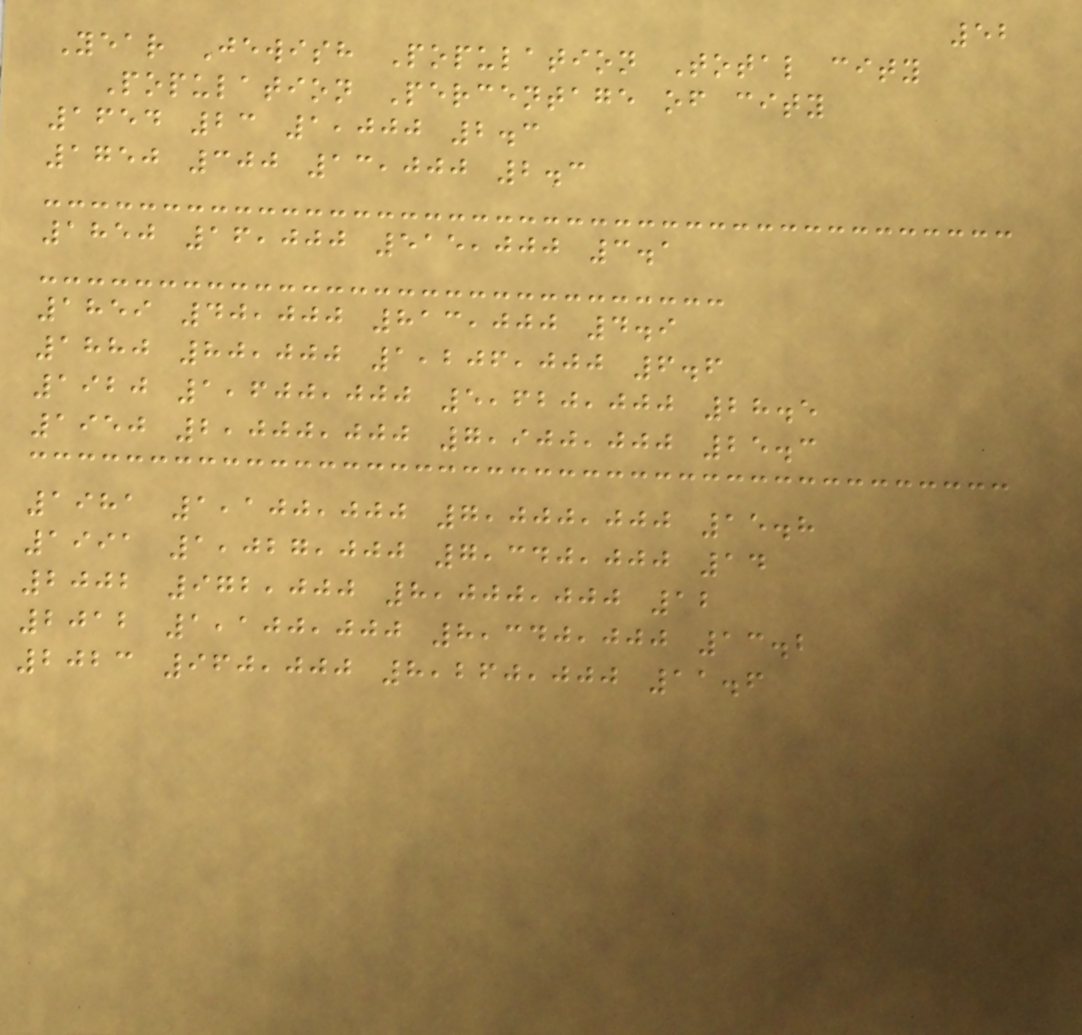52
Year Jewish Population Total city
Population Percentage of city
1654 23 1,000 2.3
1750 300 13,000 2.3
1850 16,000 515,000 3.1
1859 40,000 813,000 4.9
1880 80,000 1,206,000 6.6
1920 1,600,000 5,620,000 28.5
1950 2,000,000 7,900,000 25.3
1981 1,100,000 7,000,000 15.8
1991 1,027,000 7,340,000 14
2002 972,000 8,000,000 12
2012 1,100,000 8,340,000 13.2
2023 960,000 8,260,000 11.6
